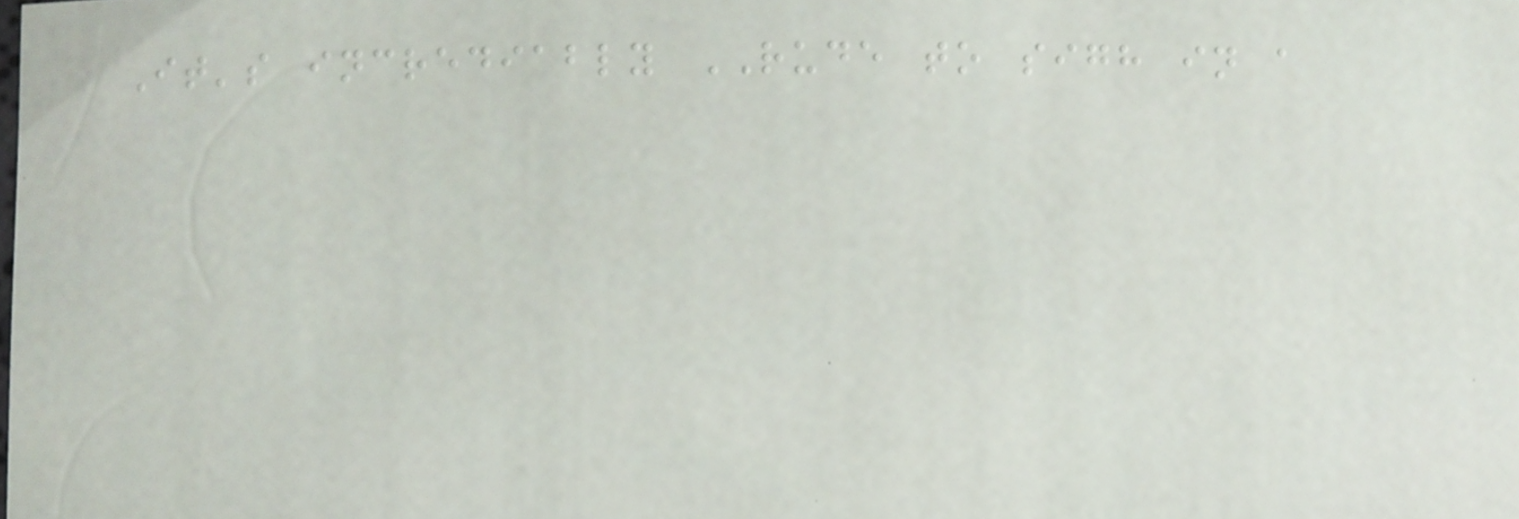It's incrediably RUDE to sigh in a
